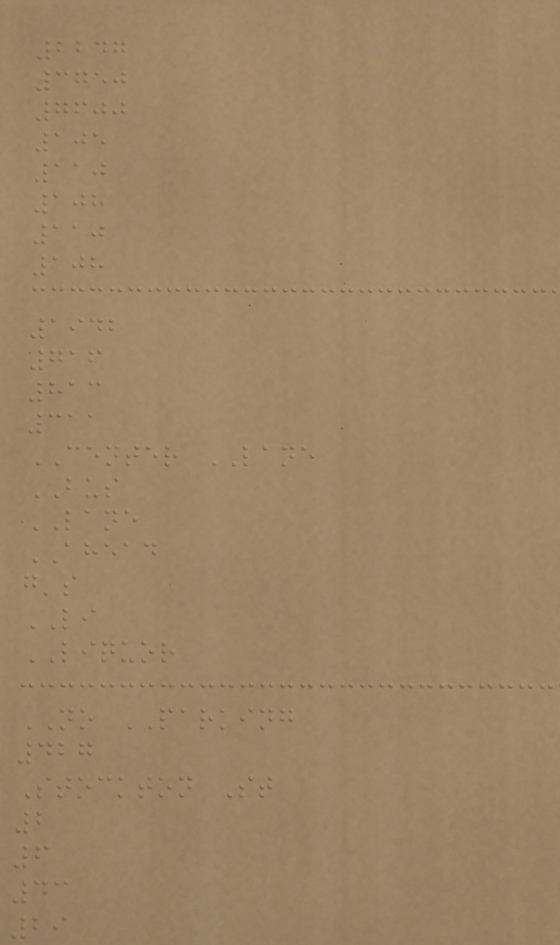2247
3750
7600
105
110
108
110
108
1942
716
813
311
CENTER LANE
BUS
LANE
AHEAD
g's
LI
LIQUOR
NO PARKING
427
Stockton St
2
6
43
29
